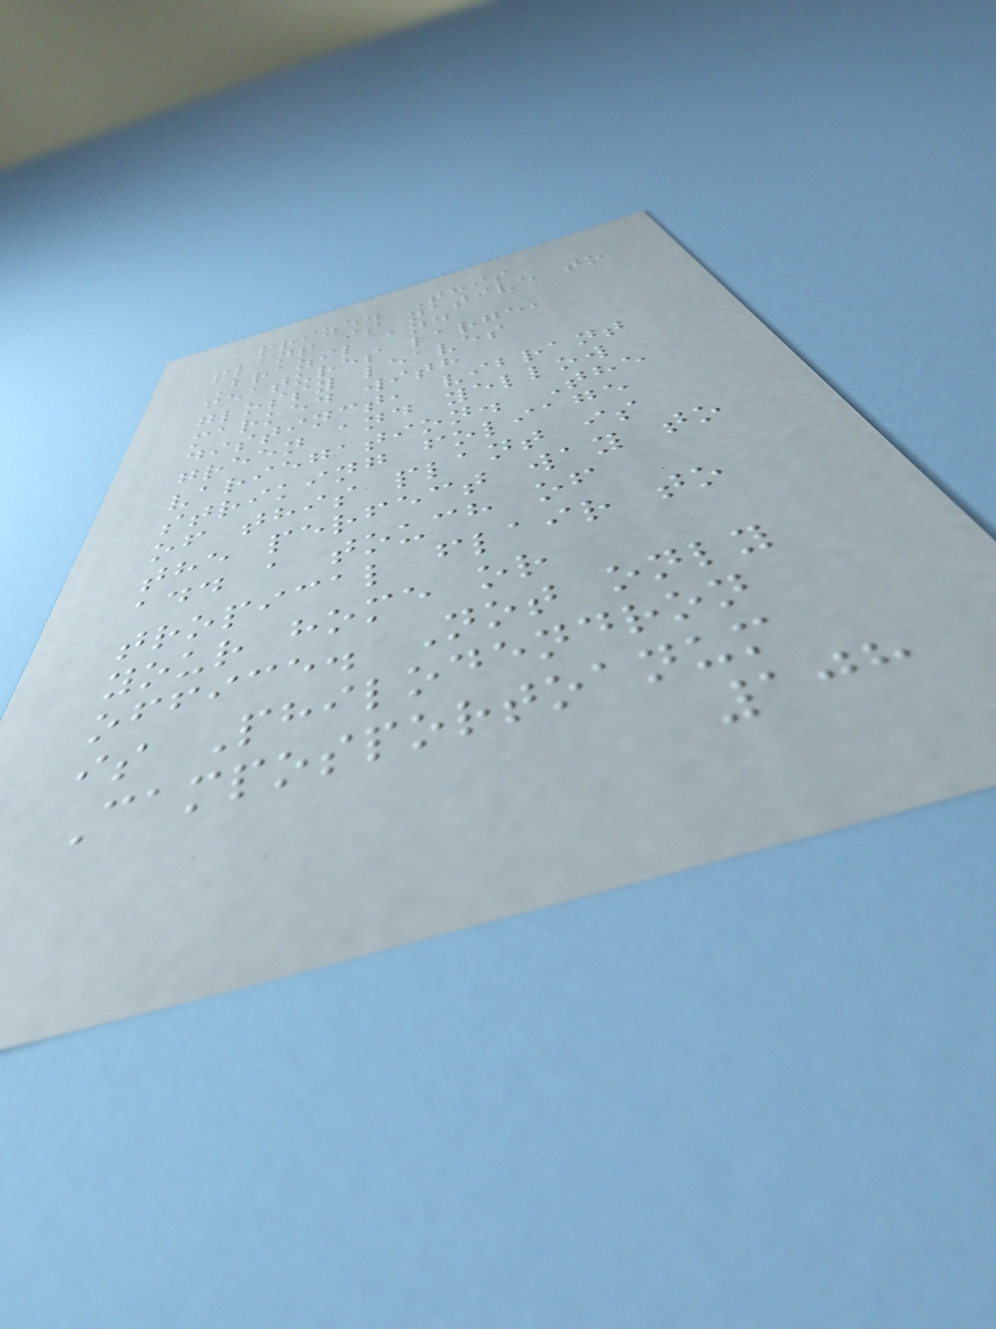prize. This
plant is native to
Brazil and
features large,
glossy leaves
marked with
distinct, vibrant
green and yellow
variegation. The
striking foliage
of this plant is
the perfect way to
add a touch of
tropical flair to
your home or
office. Not only
is Philodendron
Camposportoanum
108
